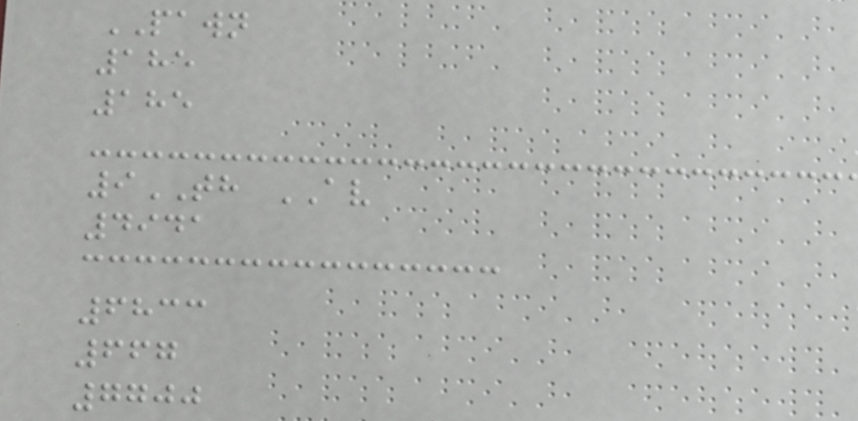PAWN
185
185
9TH AV
4941
6833
667
7700
